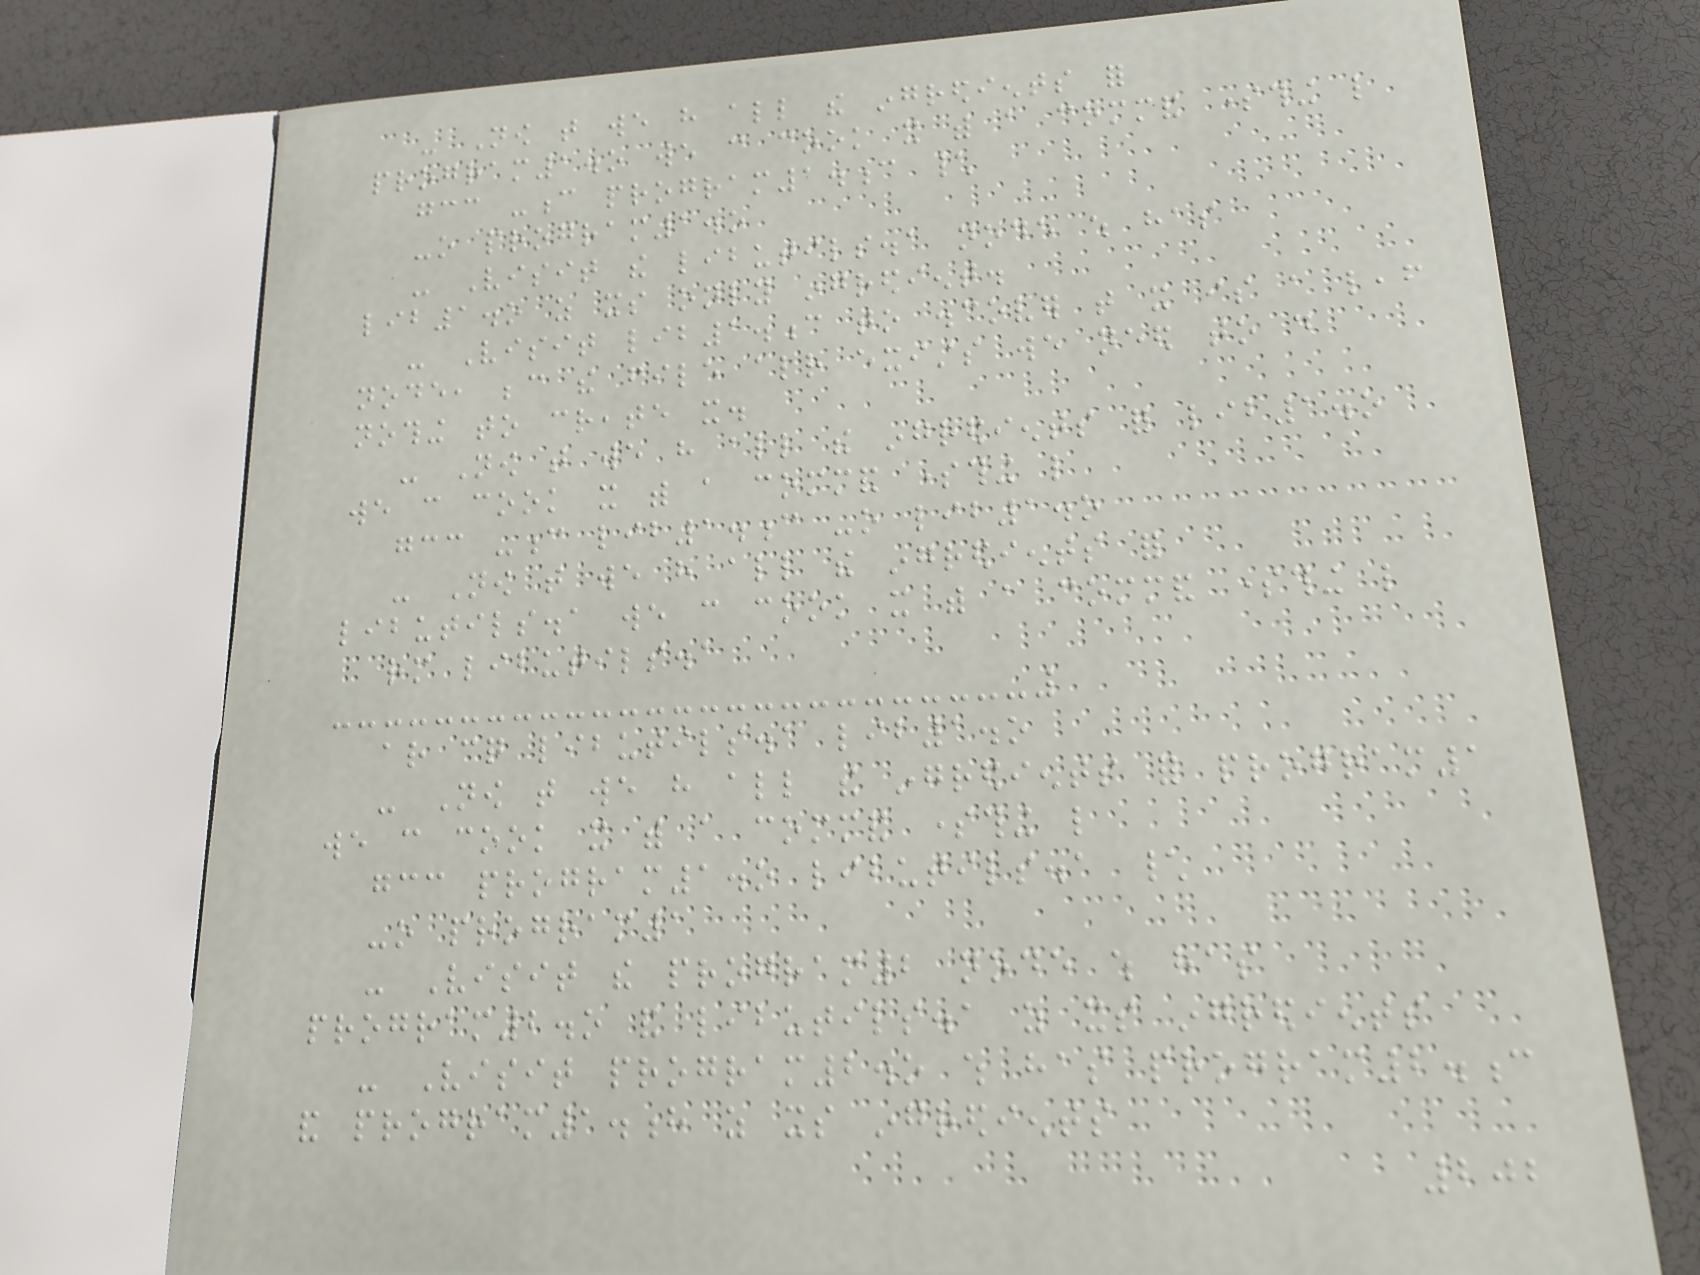- Now that we have all the ingredients for
program1.o we can cook it with a command something like
gcc -c program1.c \
-o program1.o
- Visit the libutils.a node which has
lib1.o as its only ingredient.
- Visit lib1.c to discover that it is a leaf
node, because the file already exists we need to do
nothing to create it.
- Now that we have all the ingredients for lib1.o
we can cook it with a command something like
gcc -c lib1.c -o lib1.o
- Now that we have all the ingredients for
libutils.a we can cook it with a command something like
rm libutils.a
ar cq libutils.a lib1.o
- Now that we have all the ingredients for program1
we can cook it with a command something like
gcc program1.o libutils.a \
-o program1
- Visit the program2 node which has
program2.o and libutils.a as its ingredients
- Visit program2.o which has program2.c
and program1.h as its ingredients
202
